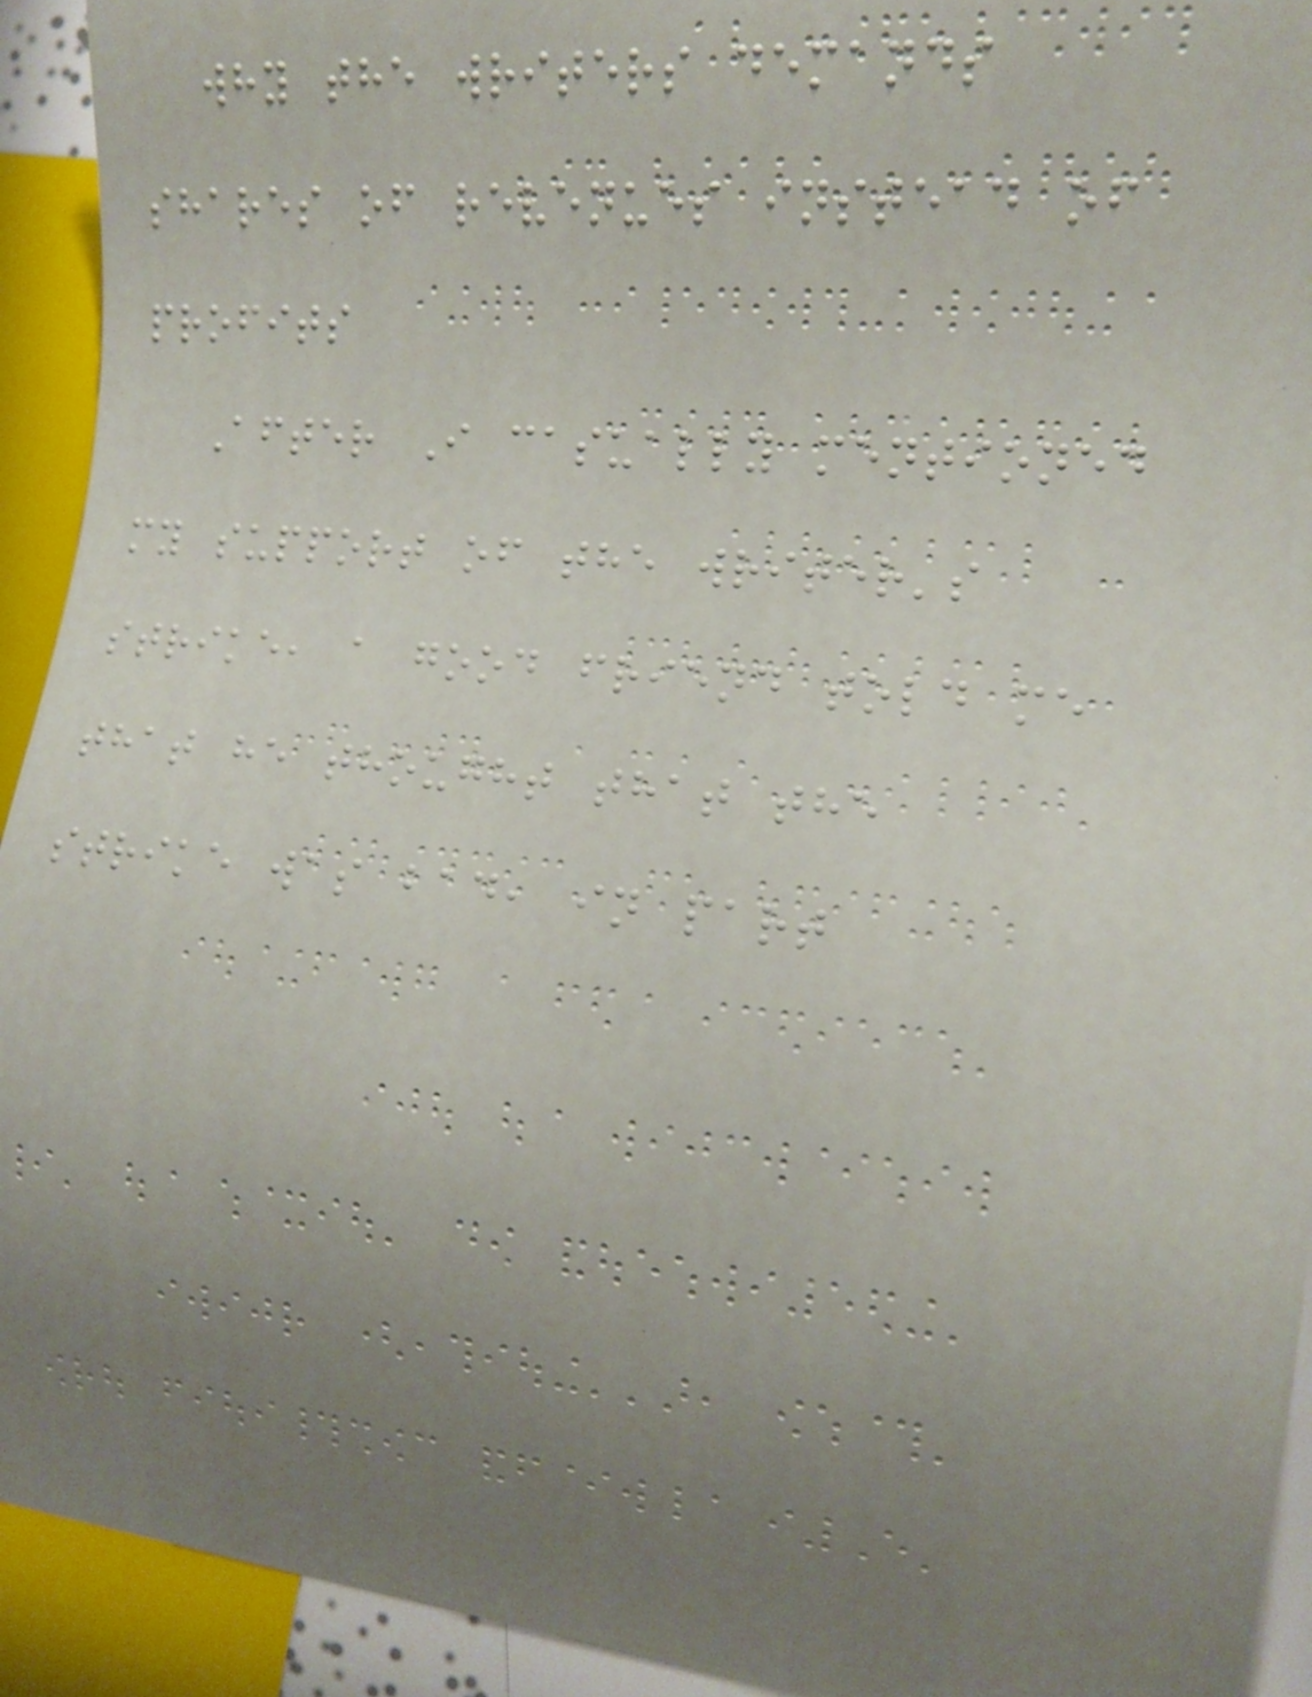why the writers demands
shares of revenues instead of
profits
After I casually mentioned
my support of the writer's
strike, a good friend told me
that he thought that the
strike was bad, in part
